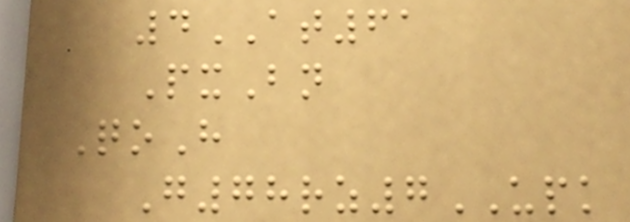4AT61
PxBn
QoH
G78rz7UPK
